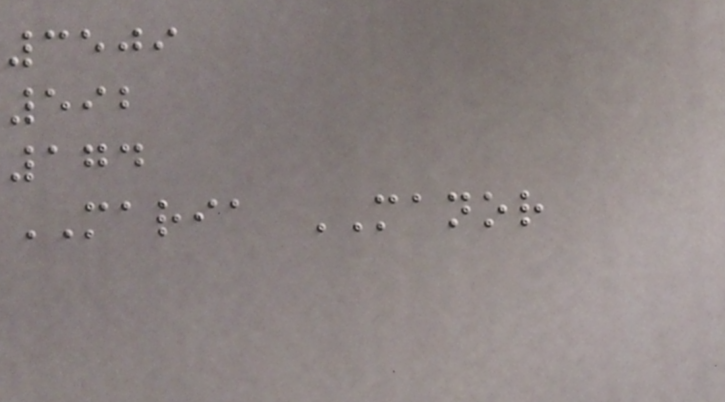3509
592
174
MARIA MANOR
